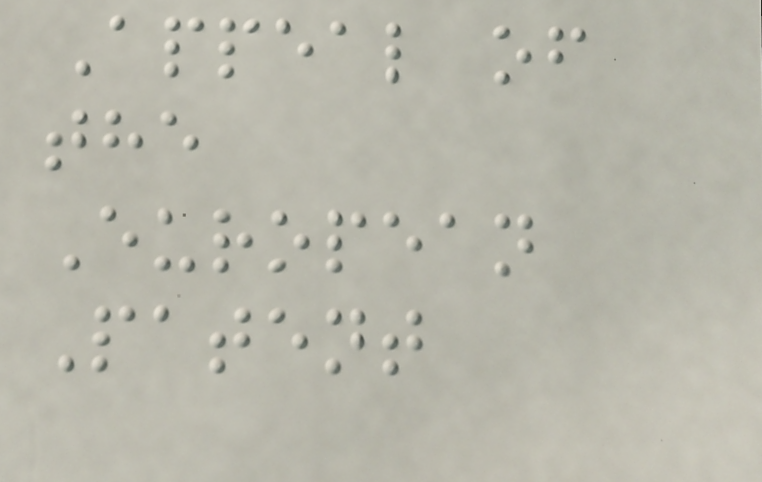Appeal of
the
European
Patent
